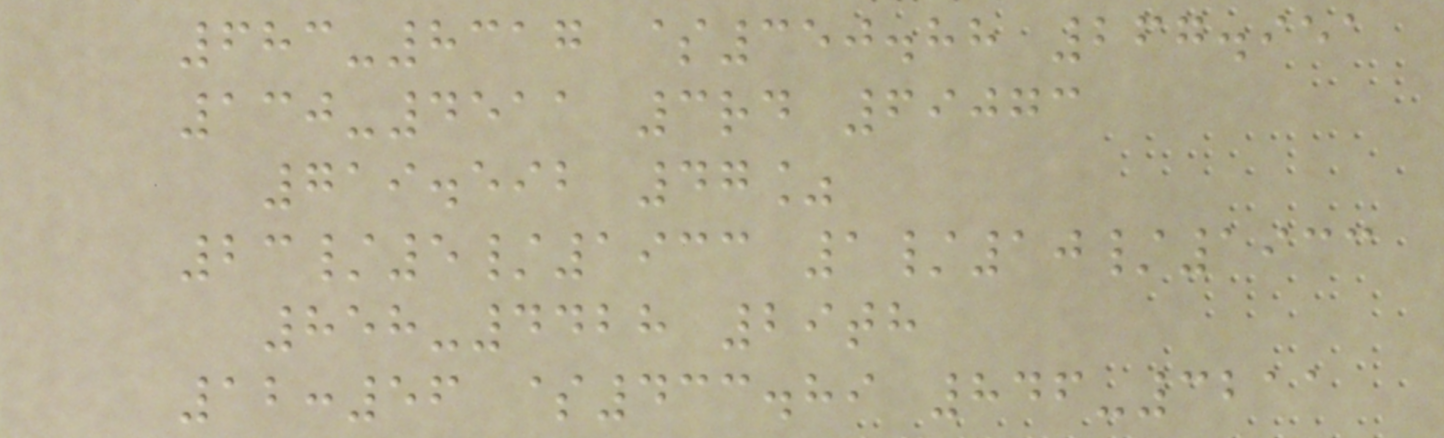683-8317 $350.88 267.951
130-4511 3rd 69073
719.592 47%
23/5/1933 1/10/1933
858-4428 29th
12:56 $433.89 846-3211
